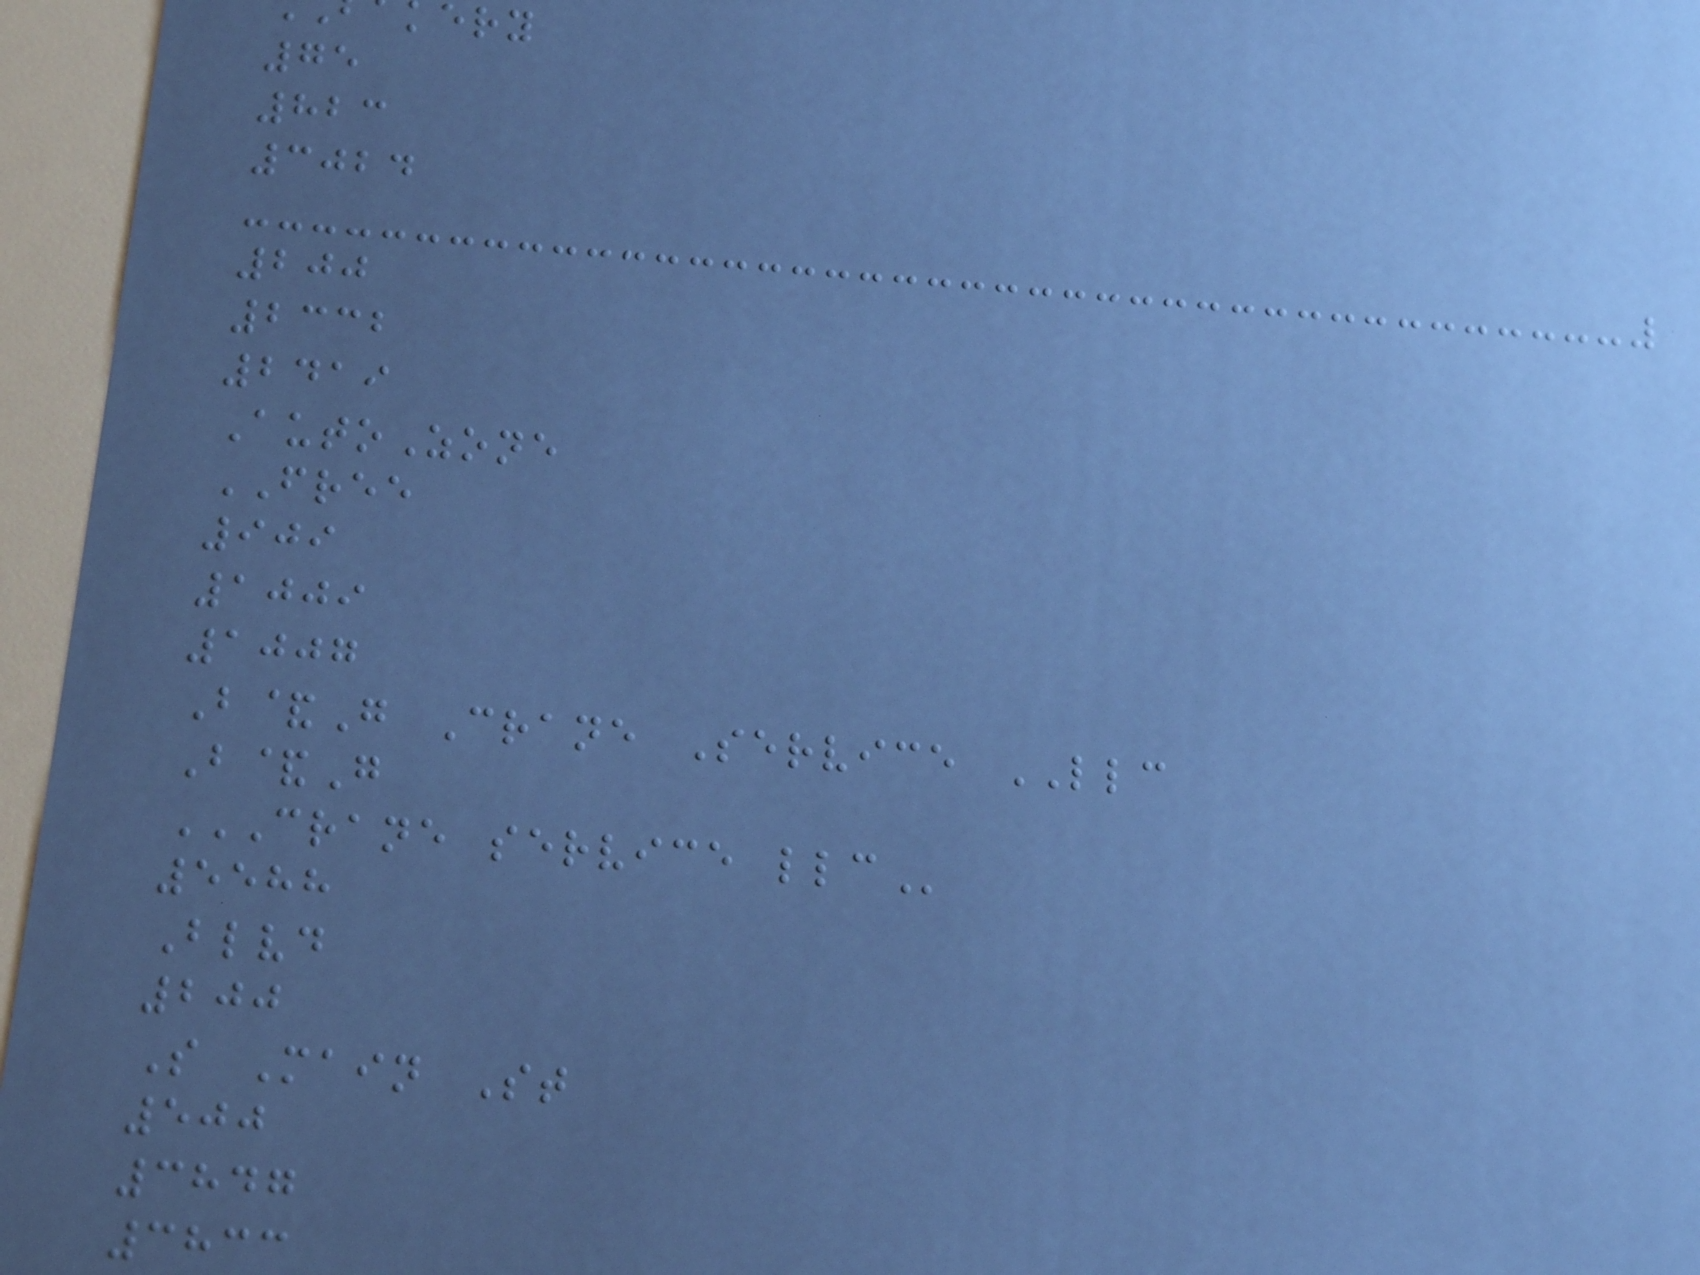75
823
3024
200
2332
2419
AutoZone
FREE
909
1009
1007
B&G Crane Service LLC
B&G
CRANE SERVICE LLC
5588
Blvd
200
S Main St
500
3847
3833
